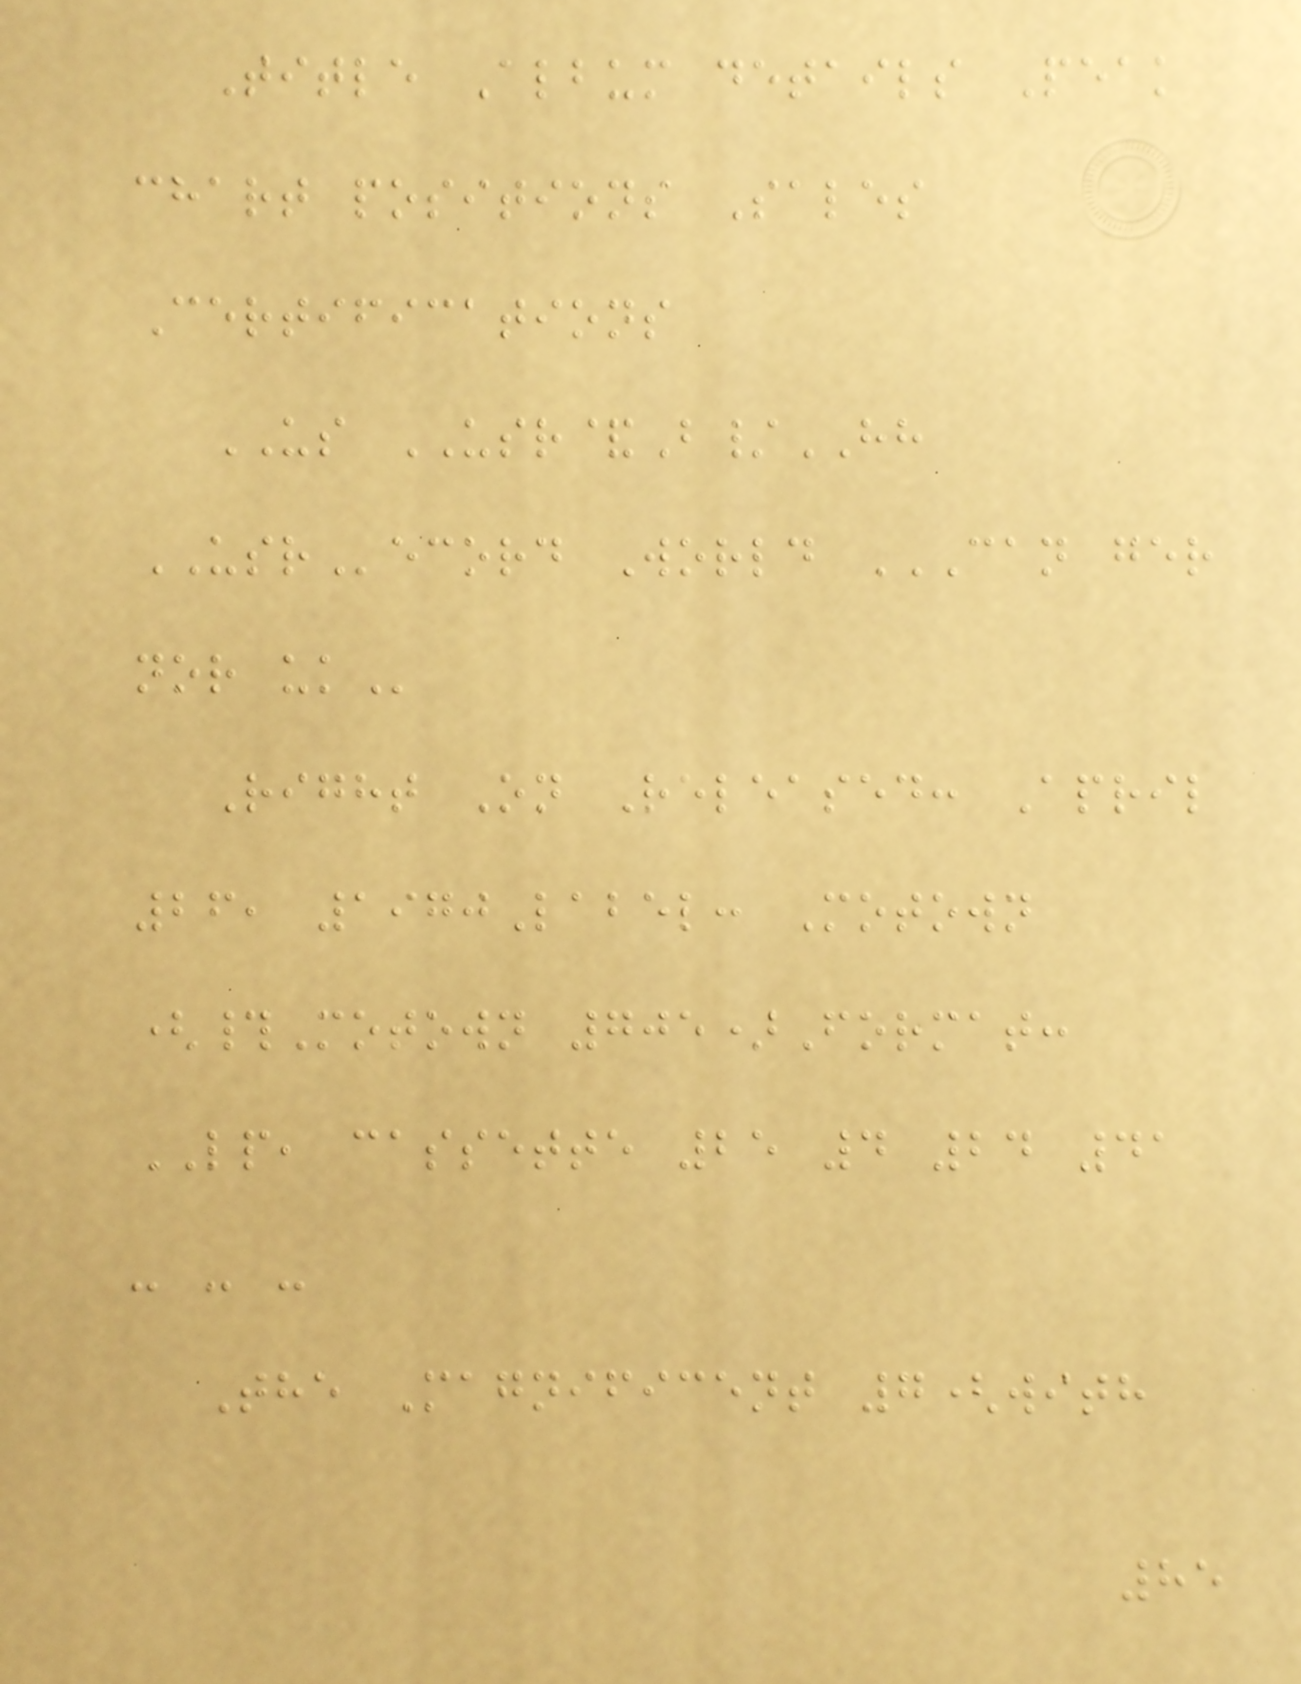Title Album details Peak
chart positions Sales
Certifications
US USR&B/HH
USRecord World CAN GER
NOR UK
Right On Released: April
26, 1970Label: Motown
(#Motown 705)Format:
LP, cassette 25 4 24 41
- - -
The Magnificent 7(with
85
